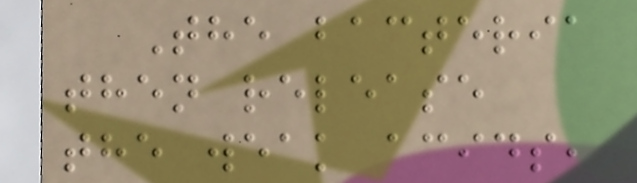The bacteria
then release
the weak acids,
